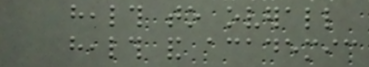health to overall
health and academic
